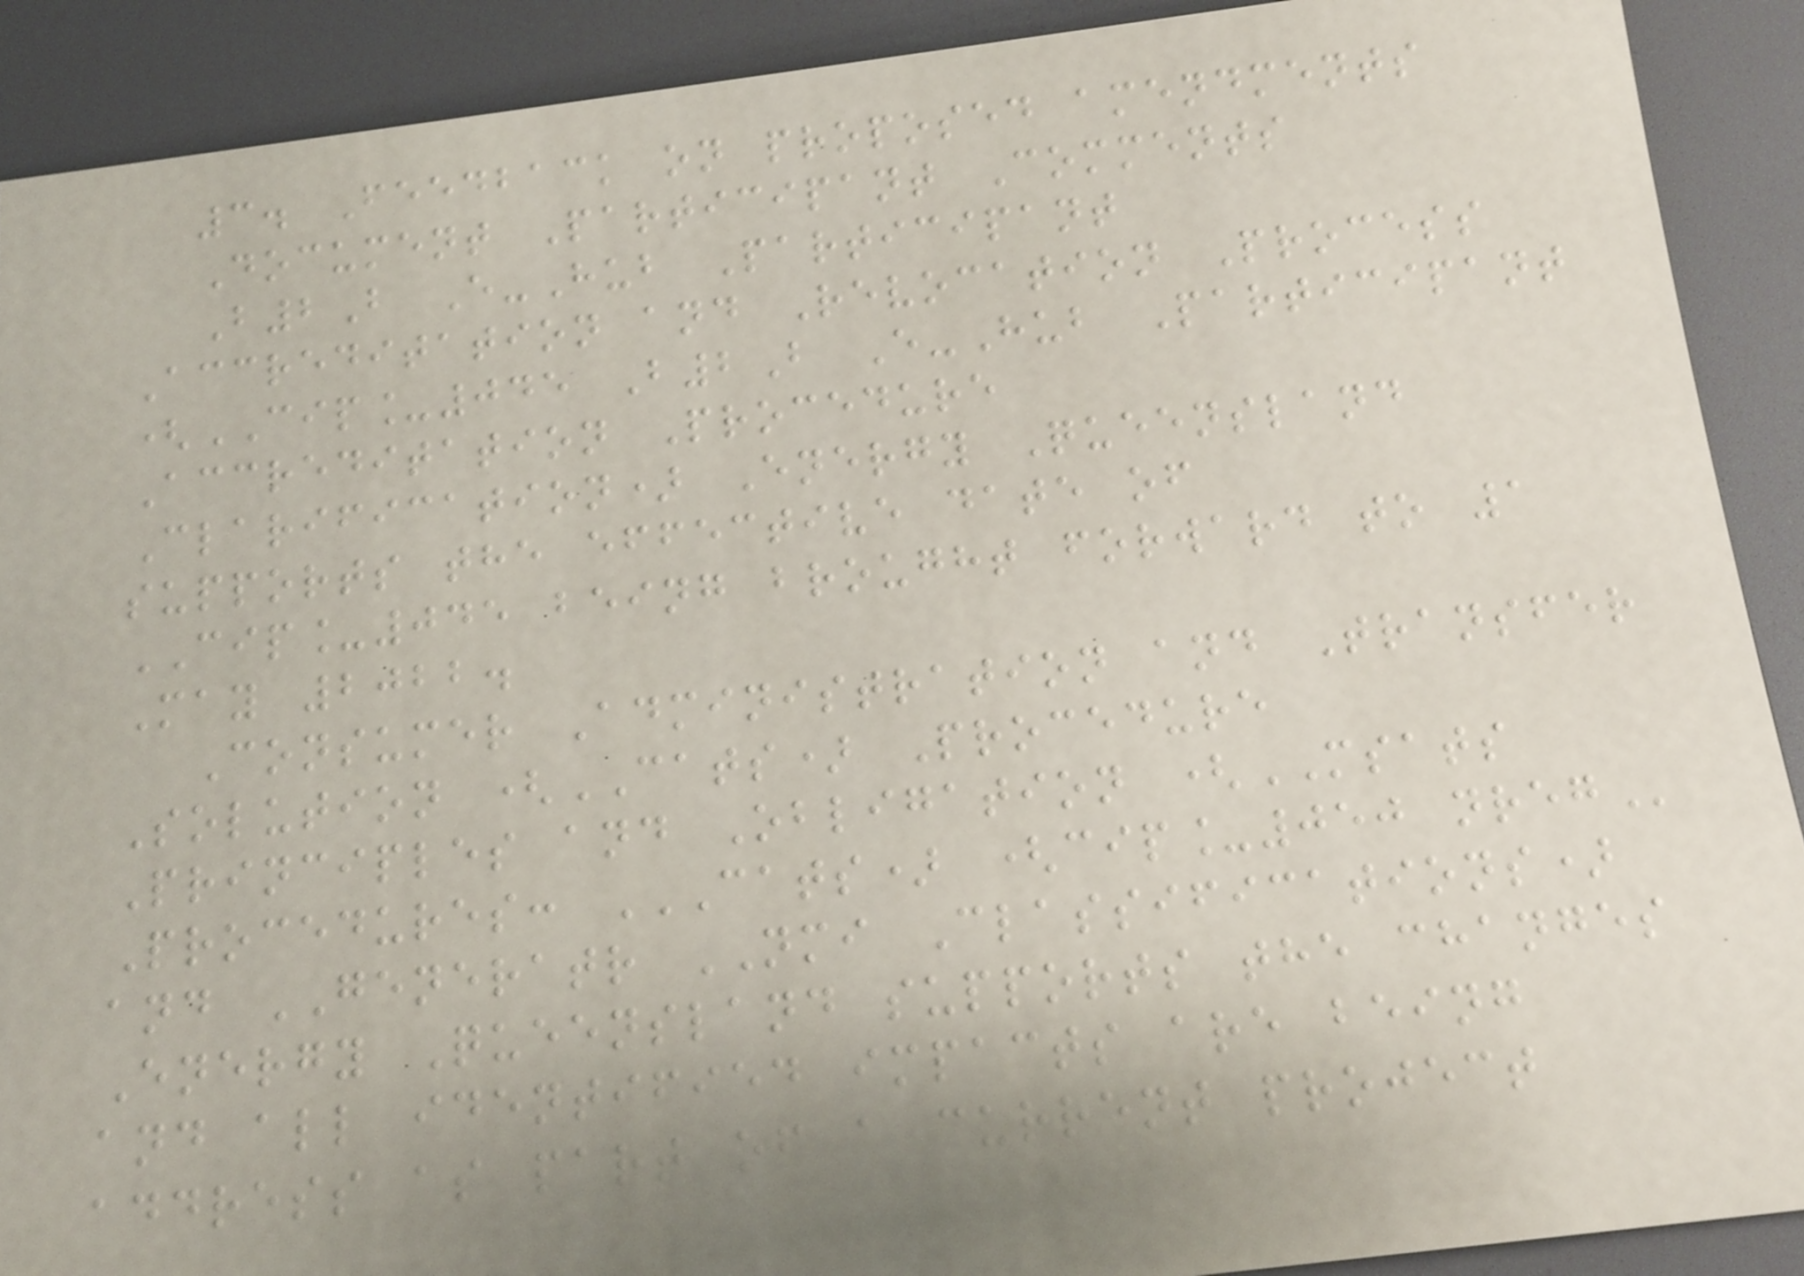3. Feedback on proposed amendments
Document Participant Comments
B2B E-Hub Participant
Accreditation and Revocation Process
(CIP_045 B2B E-Hub Participant
Accreditation Procedure
Clarification) Energy Queensland
supports the effective date of
CIP_045 being brought forward to 1
May 2022.
Consumer Administration and Transfer
Solution (CATS) Procedure
Principles and Obligation (MSATS
Procedures: CATS) (CIP_050 NREG
and GENERATR NMI Classifications)
Energy Queensland supports the changes
and all identified impacts are being
address as part of a current project
